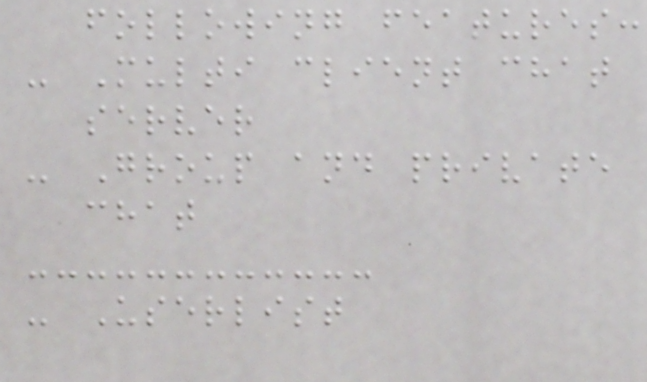following features:
- Multi client chat
server
- Group and private
chat
- Userlist
